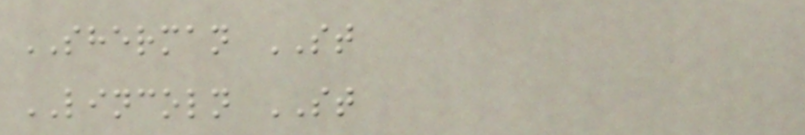SHERMAN ST
LINCOLN ST
